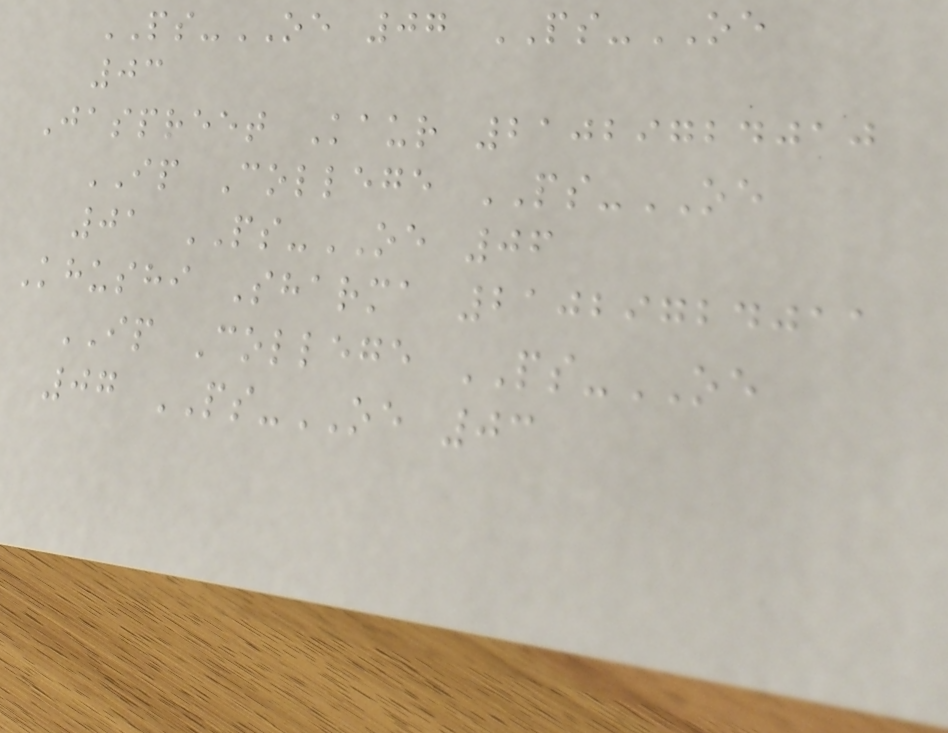PS-OE 07 PS-OE
03
Jaspreet Kaur 21029724010
IP College PS-OE
01 PS-OE 06
Khushi Sharma 21029724011
IP College PS-OE
07 PS-OE 03
